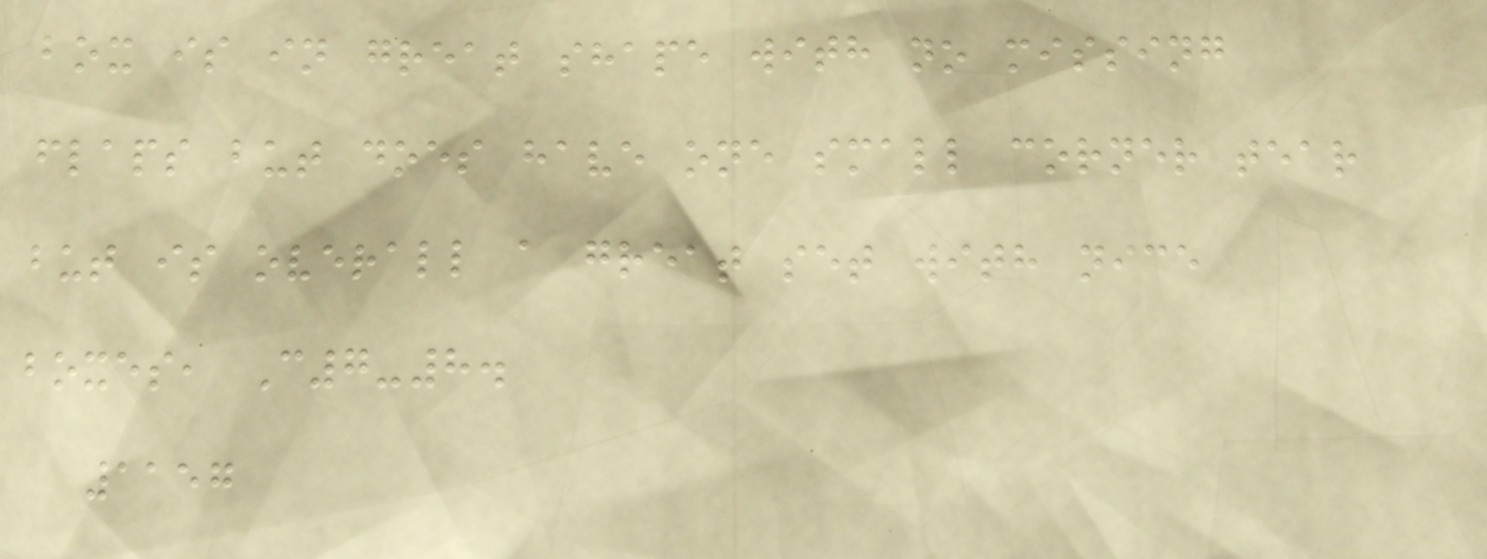box is in great shape with no missing
flaps but does have one small corner tear
but is overall a great set with nice
boxes, C7-8.
1157
